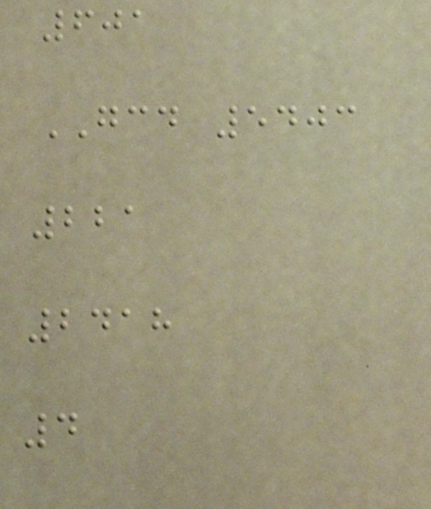601
GCD 5403
221
2418
4
